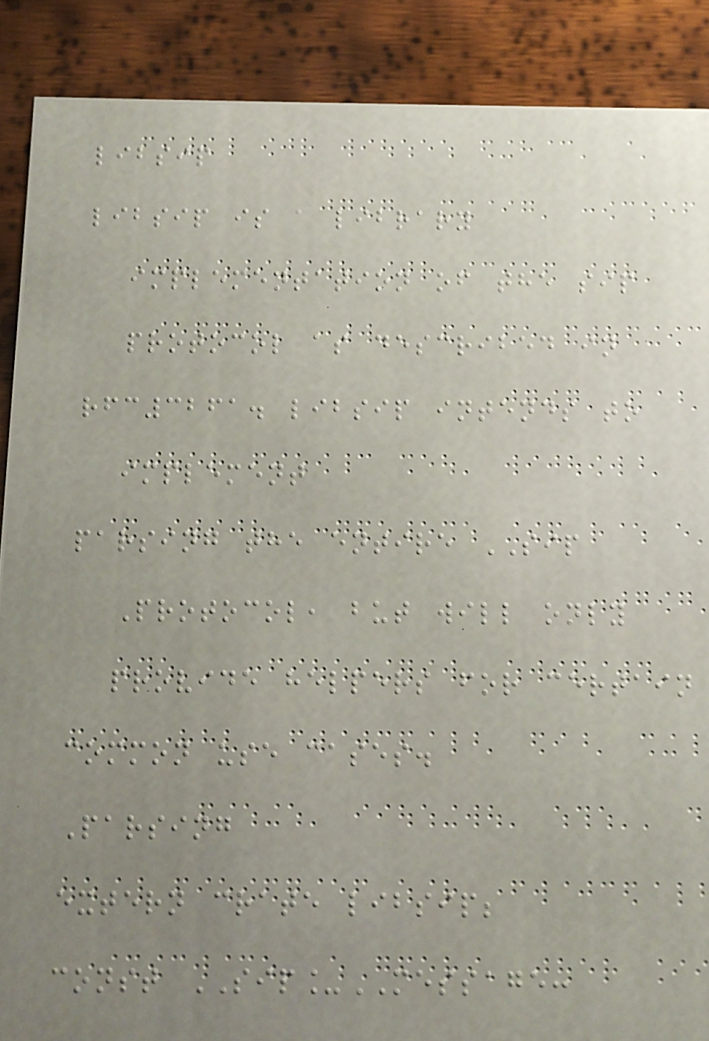libsip
libsip is a library
implementation of the sip
protocol as described in
rfc3261. libsip intends to
implement
parsing the entire SIP
Protocol, but will only
provide helpers for certain
common use cases.
Parsing
extern crate libsip;
const SIP_MESSAGE:
